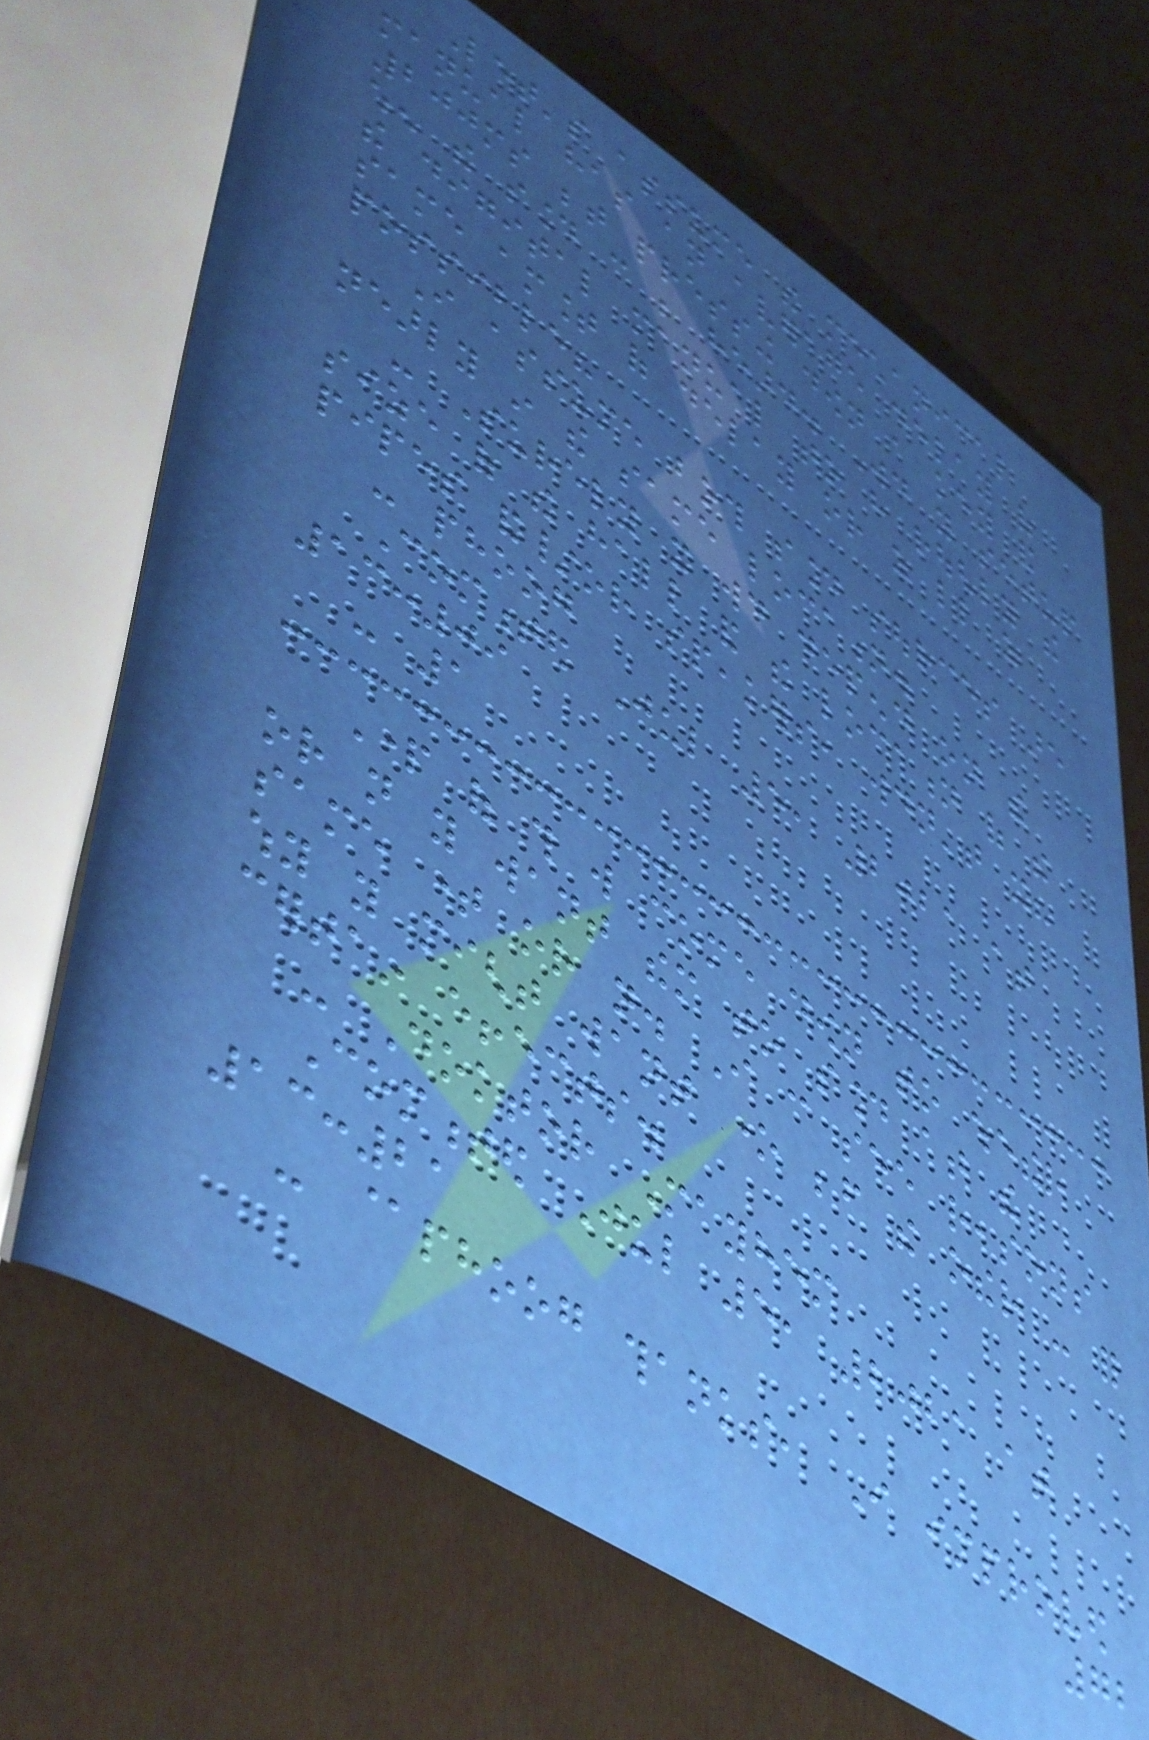Let's assume the mechanical
manual has an average delay of
200ms between pressing down a key and
when the sound can be heard. Would you setup
the digital manual to have roughly the
same amount of delay or as little as
possible?
I assume both sound sources are
nearly in the same location.
- Surely it would depend on the
size of the hall and the location of the
pipes and/or speakers, wouldn't it?
- phoog
Commented Jul 5, 2021 at
13:09
- 1
Part of this will come down to whether
or not you want them to sound at the
same time or not. I can see reasons
why you might want one before the other - for
certain effects.
- Doktor Mayhem
Commented Jul 5, 2021 at
13:21
- @phoog thanks, I improved
72
